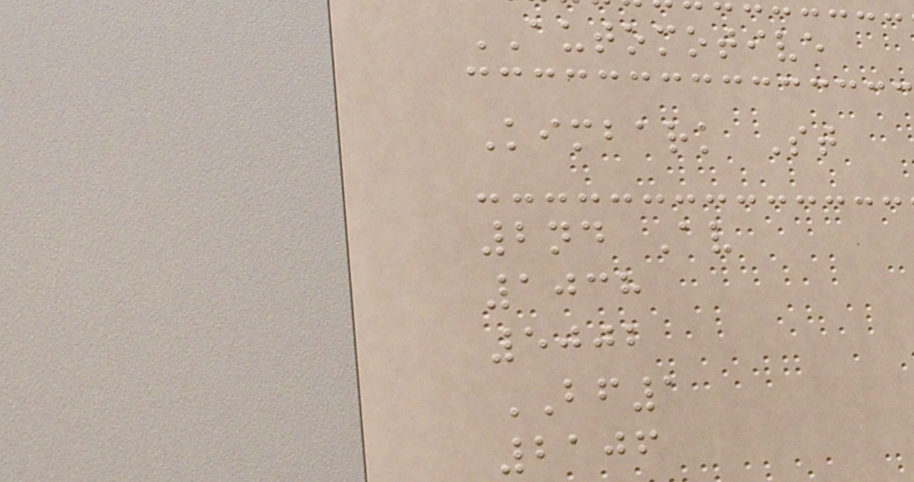AUTOMOTIVE
Kimbark St
2nd Av
1038
5002
BF1
2106
